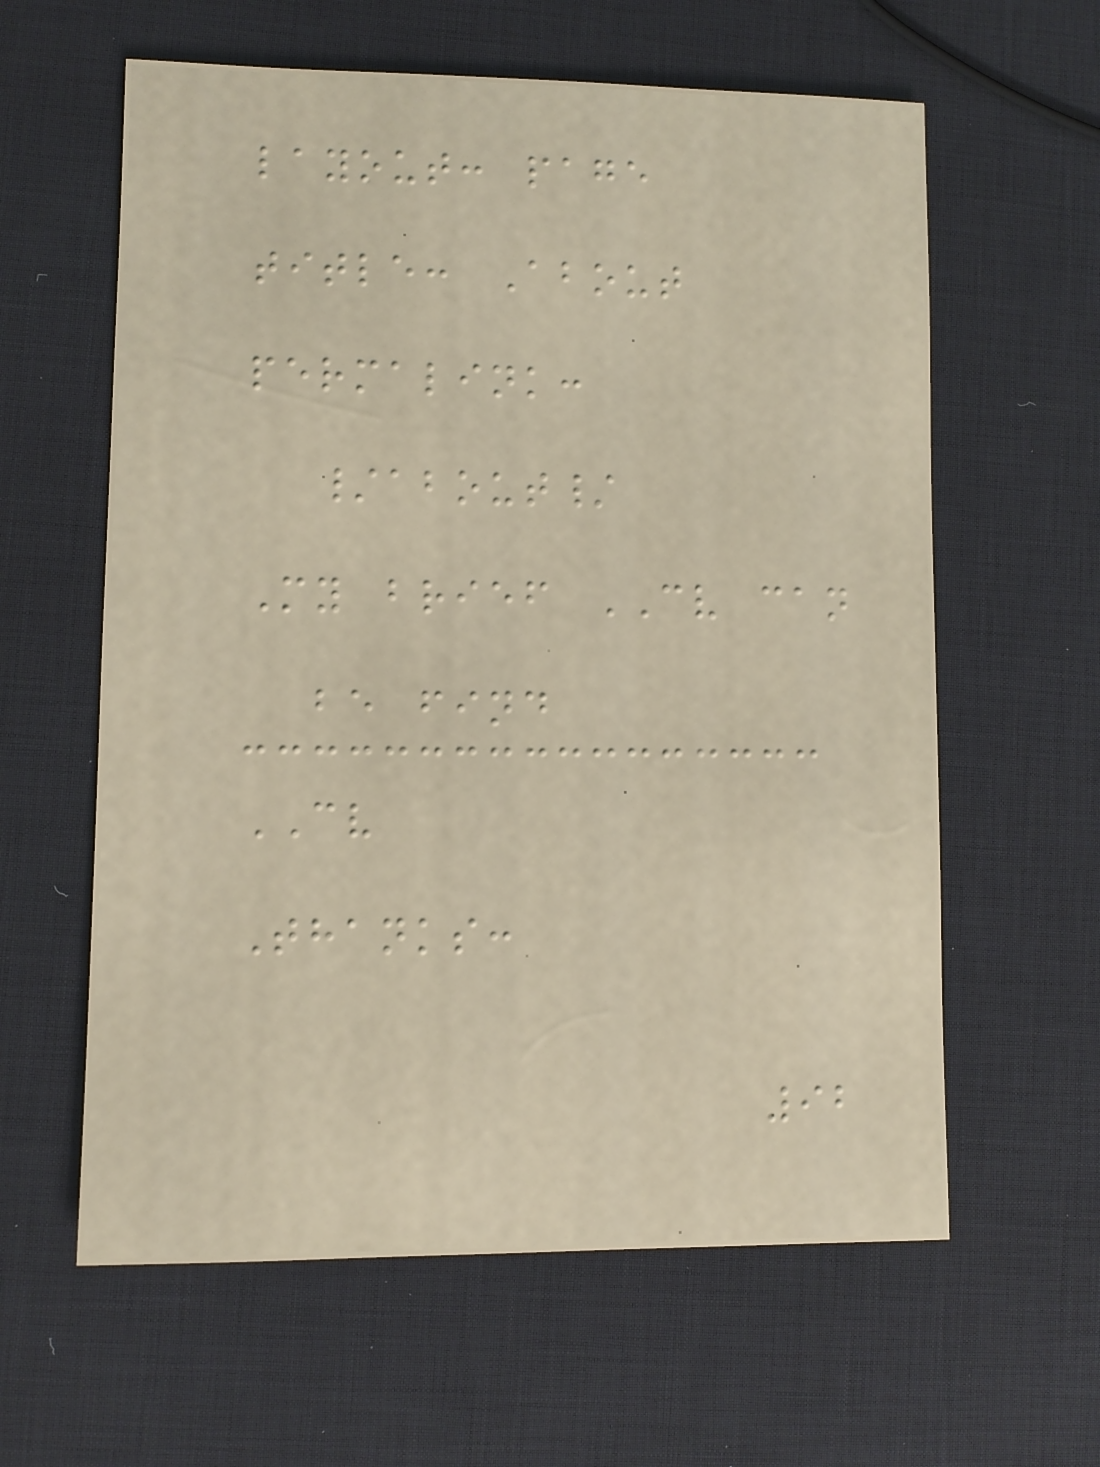layout: page
title: About
permalink:
/about/
My brief CV can
be find
CV
Thanks:
92
